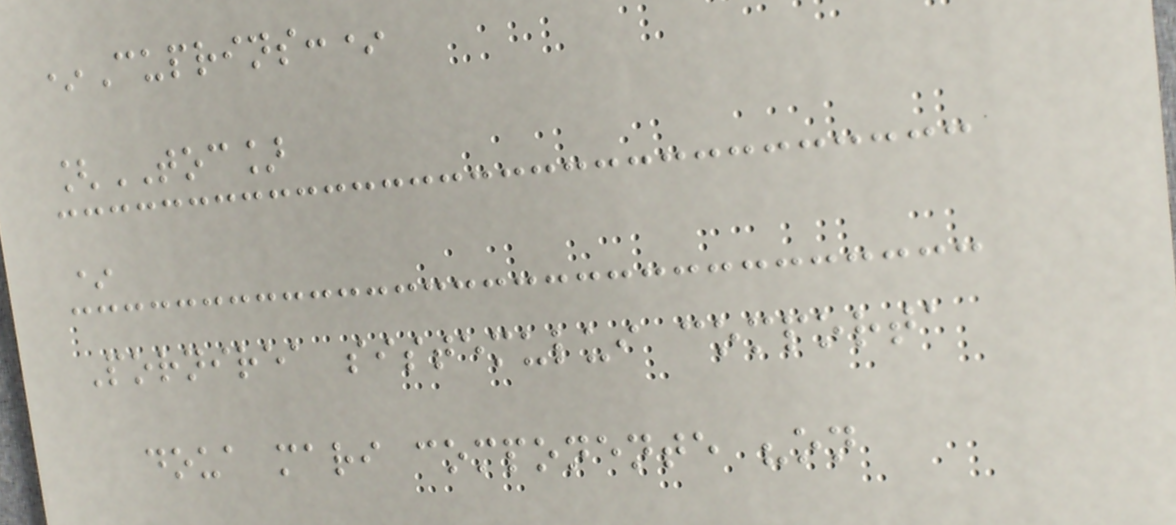*Cuprins:*
[TOC]
*
Pornirea sistemului comporta
doua mari componente "on
